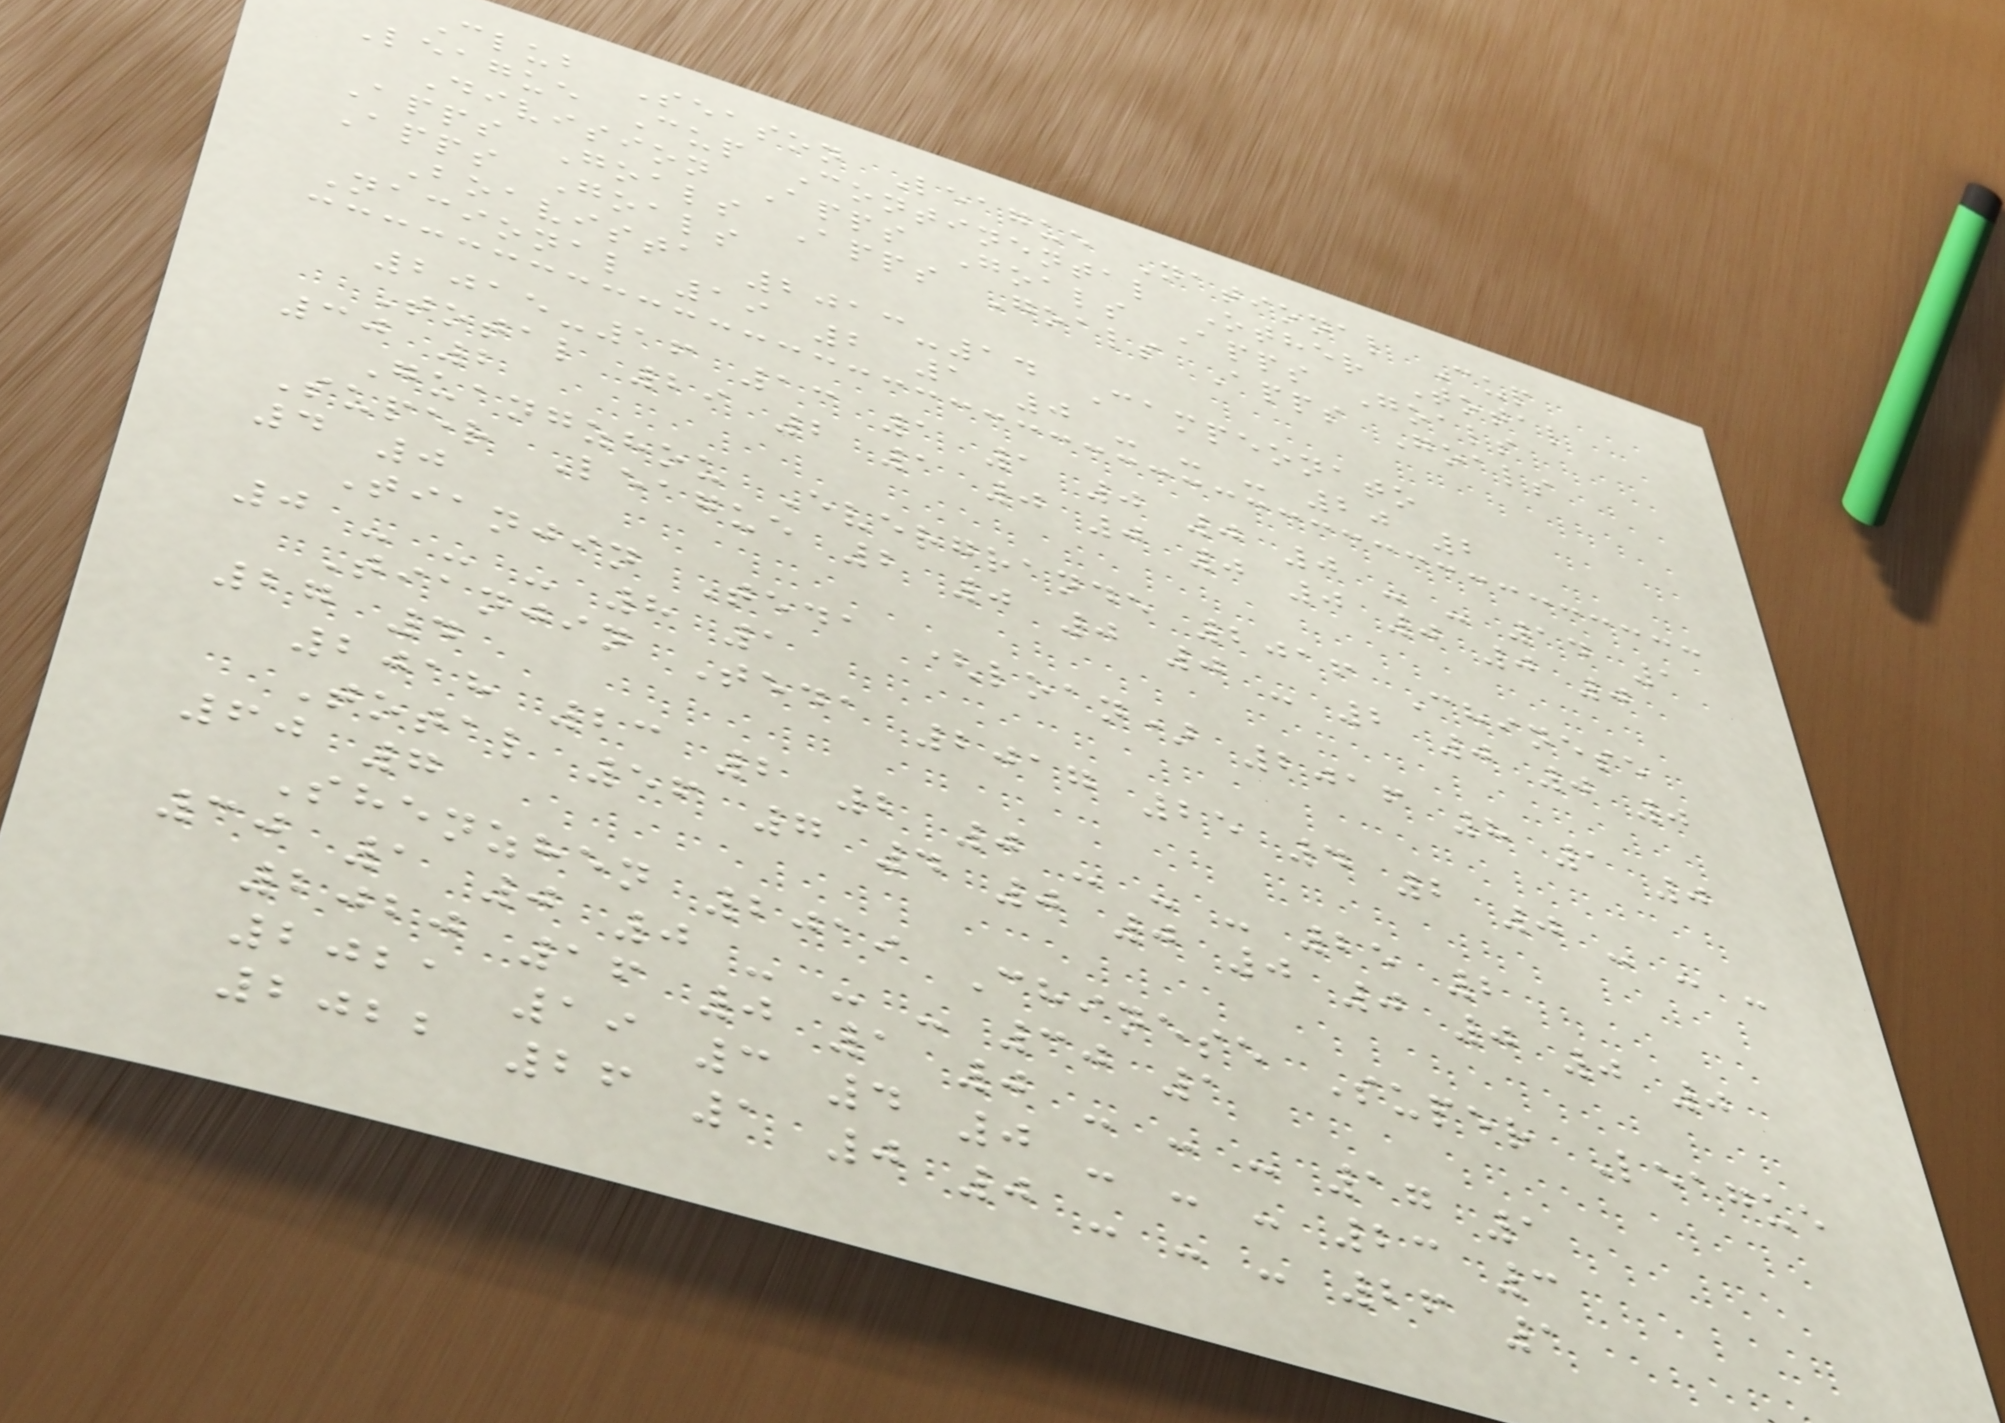Club Season League National Cup
League Cup Continental Other Total
Division Apps Goals Apps Goals
Apps Goals Apps Goals Apps Goals
Apps Goals
Boavista 2013-14 Campeonato
Nacional 19 2 1 0 - - - 20 2
2015-16 13 1 1 0 0 0 - - 14 1
Total 29 2 1 0 0 0 0 0 0 0
30 2
Guangzhou Evergrande 2016 Chinese
Super League 2 0 0 0 - 2 0 0 0
4 0
Tianjin Teda (loan) 2016 8 1 0
0 - - - 8 1
Tianjin Teda 2017 25 4 2 0 - - -
27 4
2018 23 2 2 0 - - - 25 2
Total 56 7 4 0 0 0 0 0 0 0
60 7
Shenzhen 2019 Chinese Super League
30 1 0 0 - - - 30 1
2020 16 0 1 0 - - - 17 1
2021 19 3 4 0 - - - 23 3
2022 26 1 0 0 - - - 26 1
